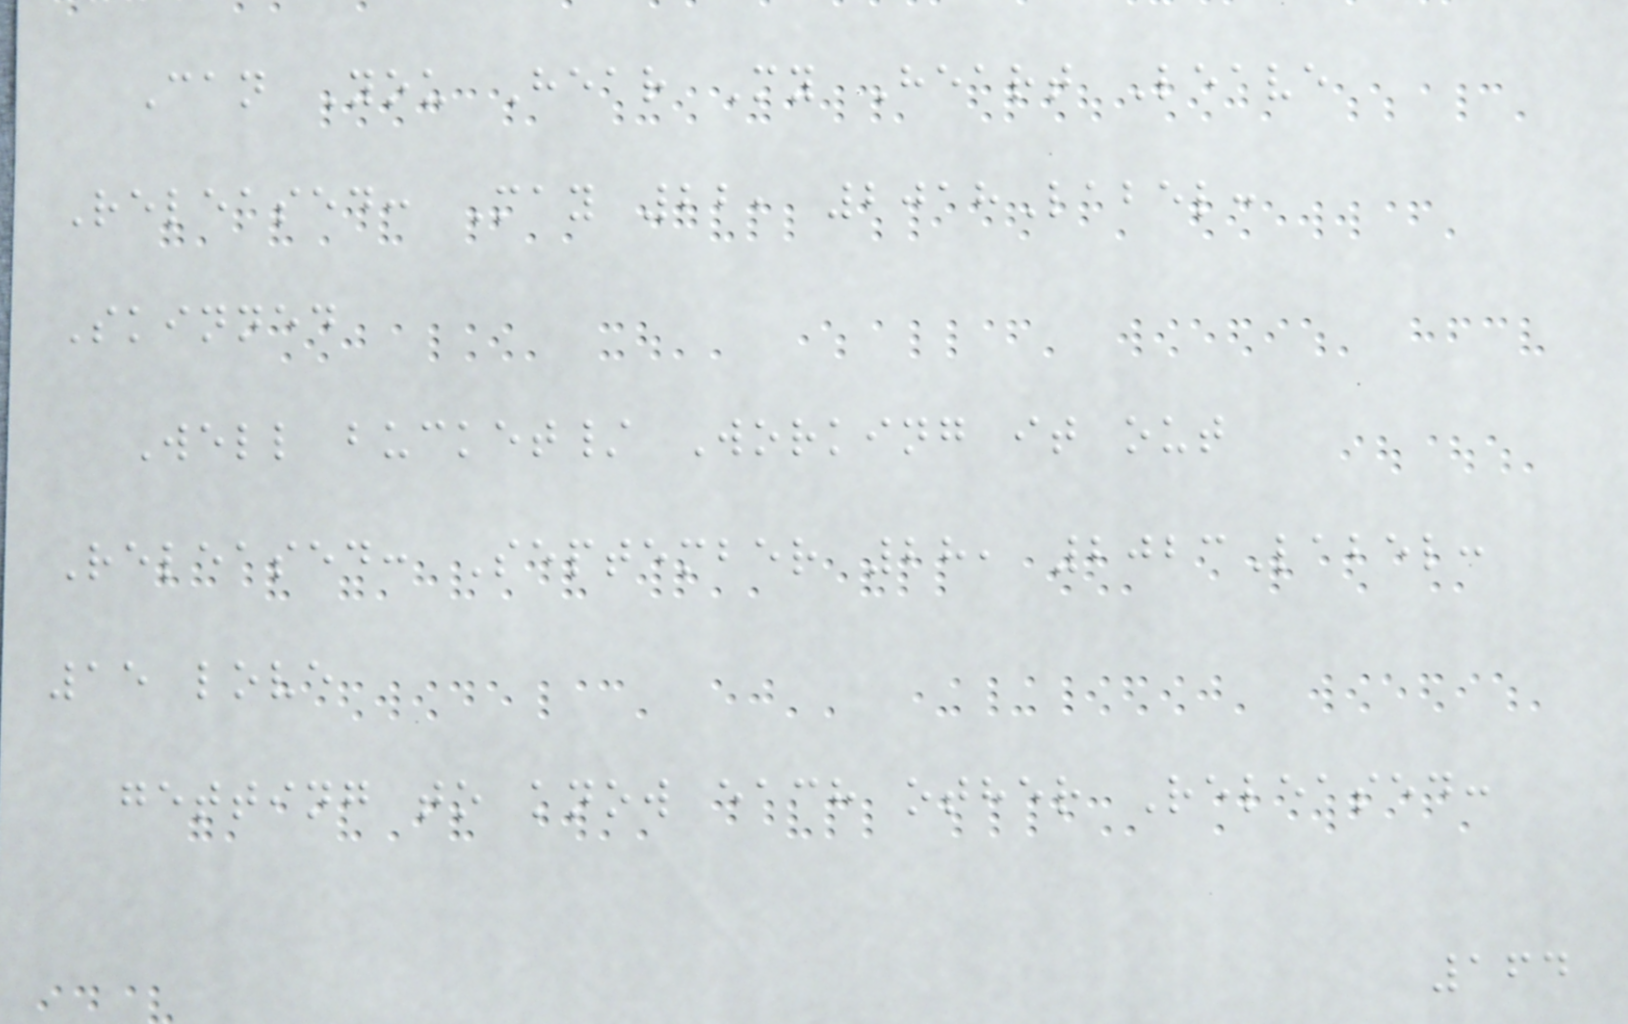Can You Hear My Heart Leave
Released: May 22, 2018Label:
Skinned
Well bucket/ Working it out
Released: September 28, 2023Label:
15 love
getting to know each other Released:
164
